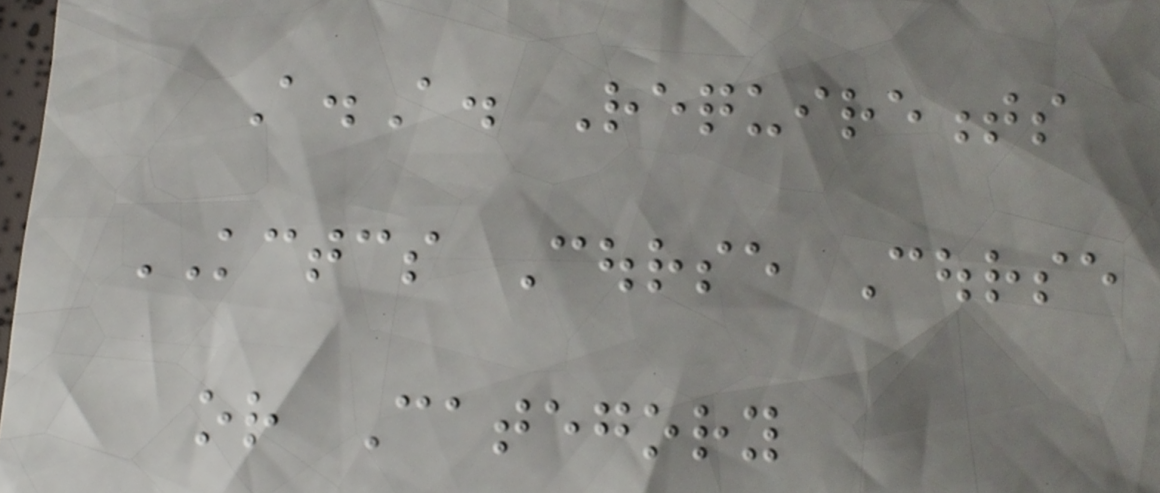A.A. Requirements
KCTCS Course Course
or Category
